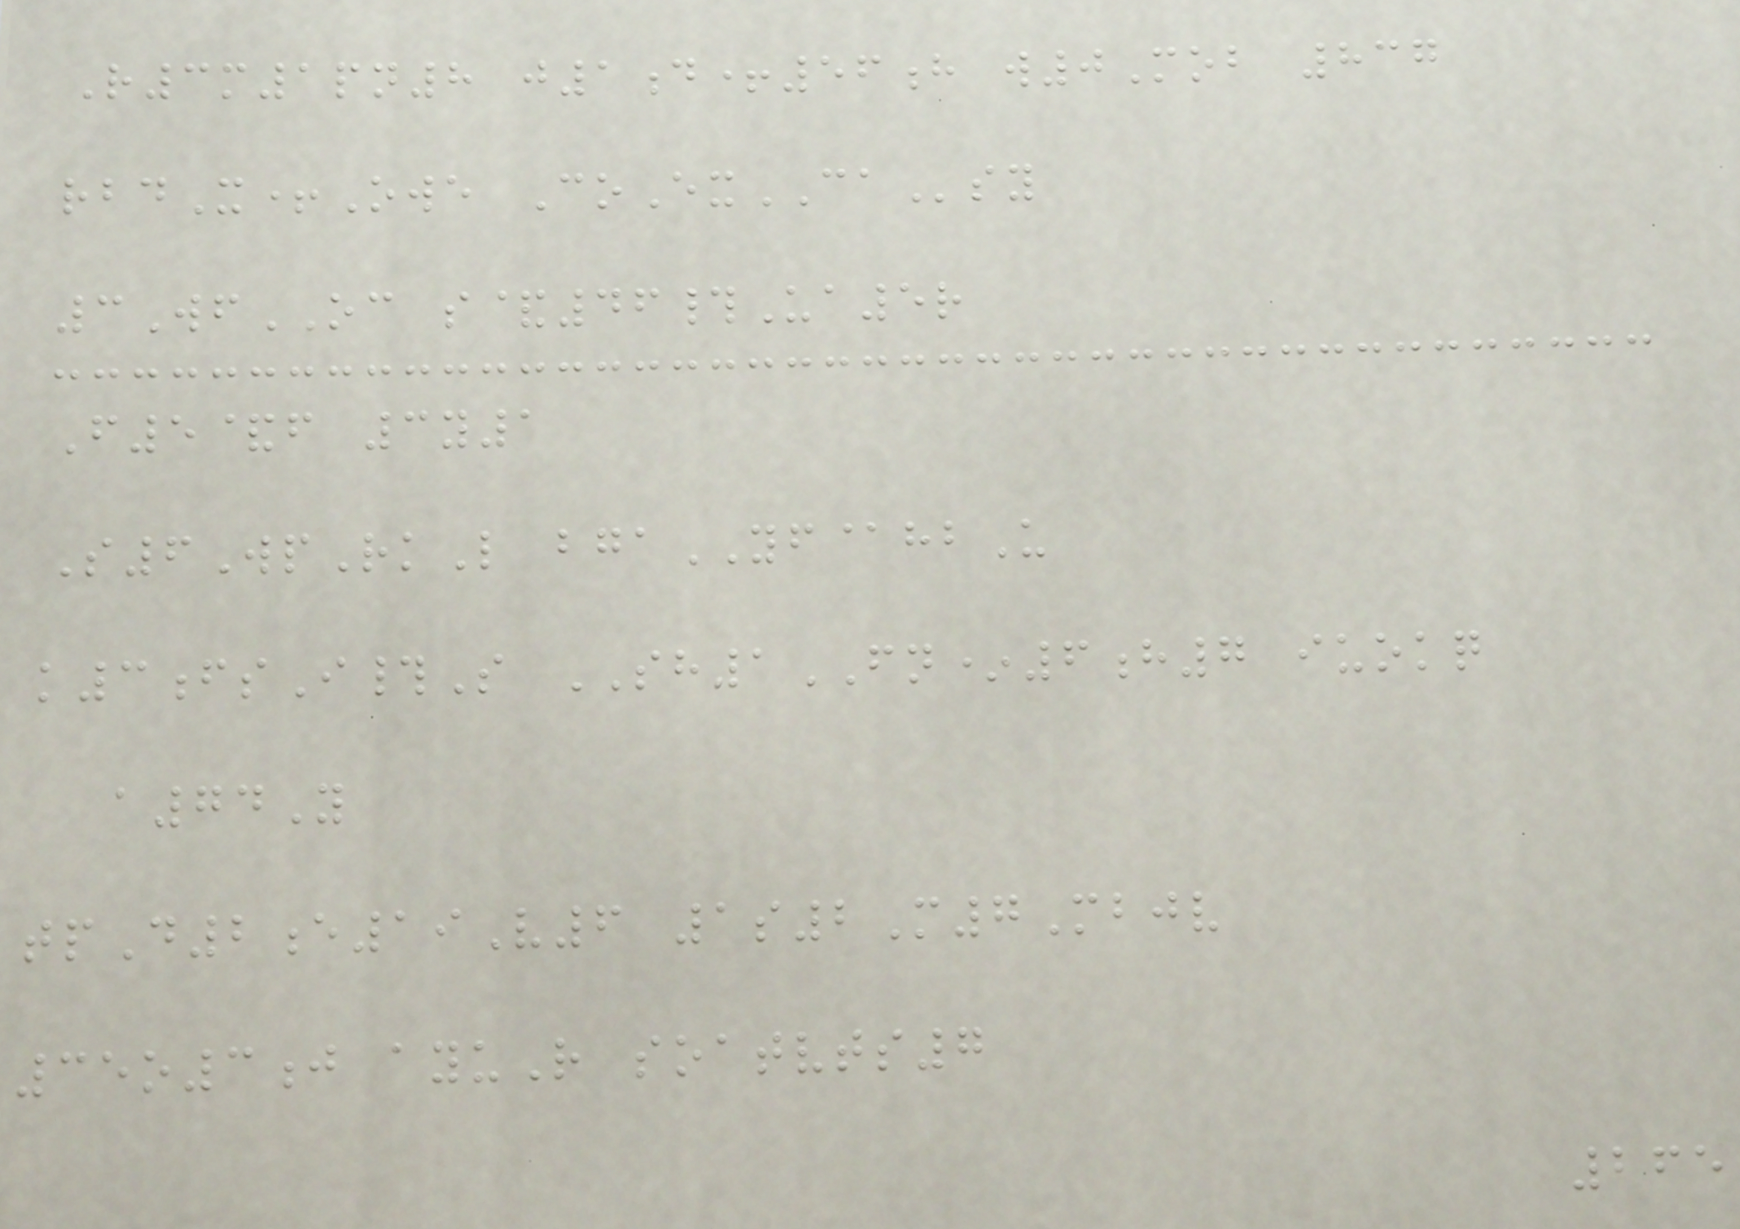R3m1pn8 j1d+56h w0Mob 837
rbdX+Owe CoExCAsy
3WfOC s&46#Ua5r
F5&f 3y1
S6WpRkL bgaYF@hbU
k3fsI#S SH1FN*6h7 iuokq
a74Y
tpD2e19V6 1s2M7Mbjv
35o3j ayuR soatvts7
265
